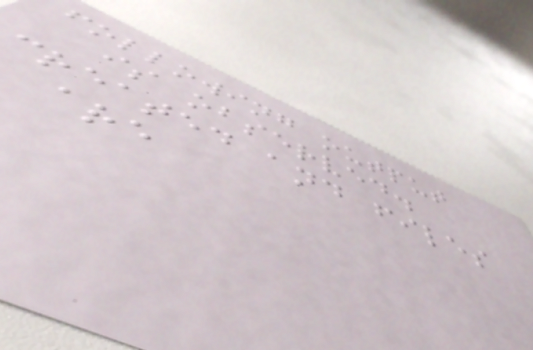following output
is observed.
created and files
are
